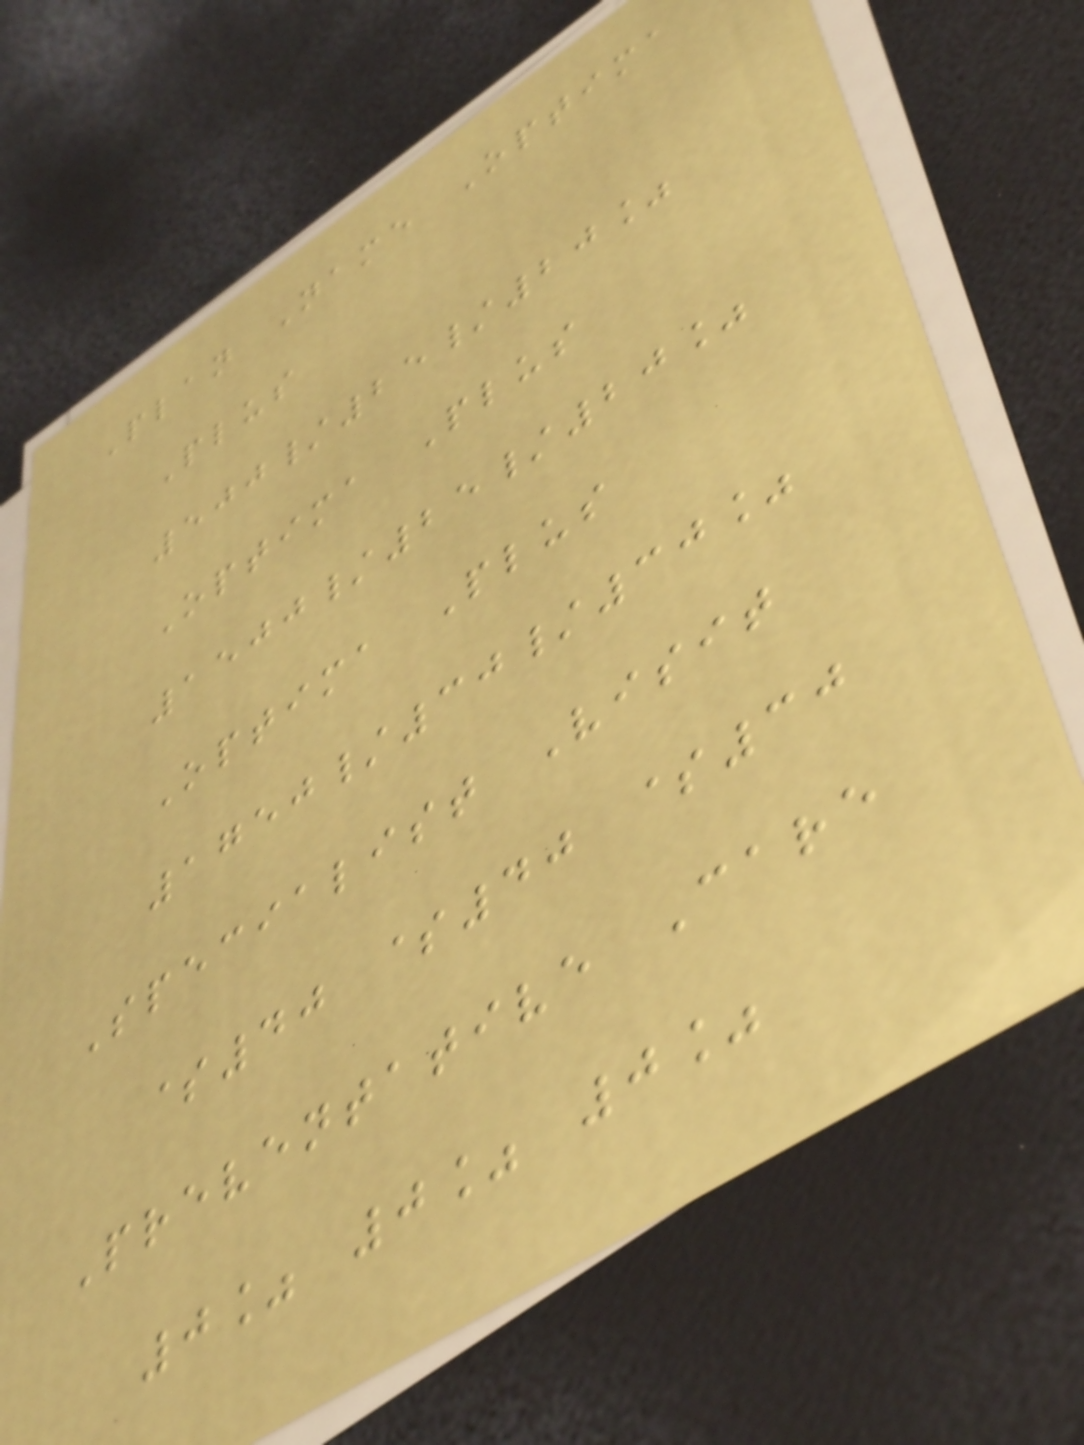Plan Name Optima
Plus
500/25/20%
Optima Plus
1500/25/20%
Optima Plus
1750/30/30%
Specialist Visit
$40 $40 $30
Preventative Care
0% 0% 0%
